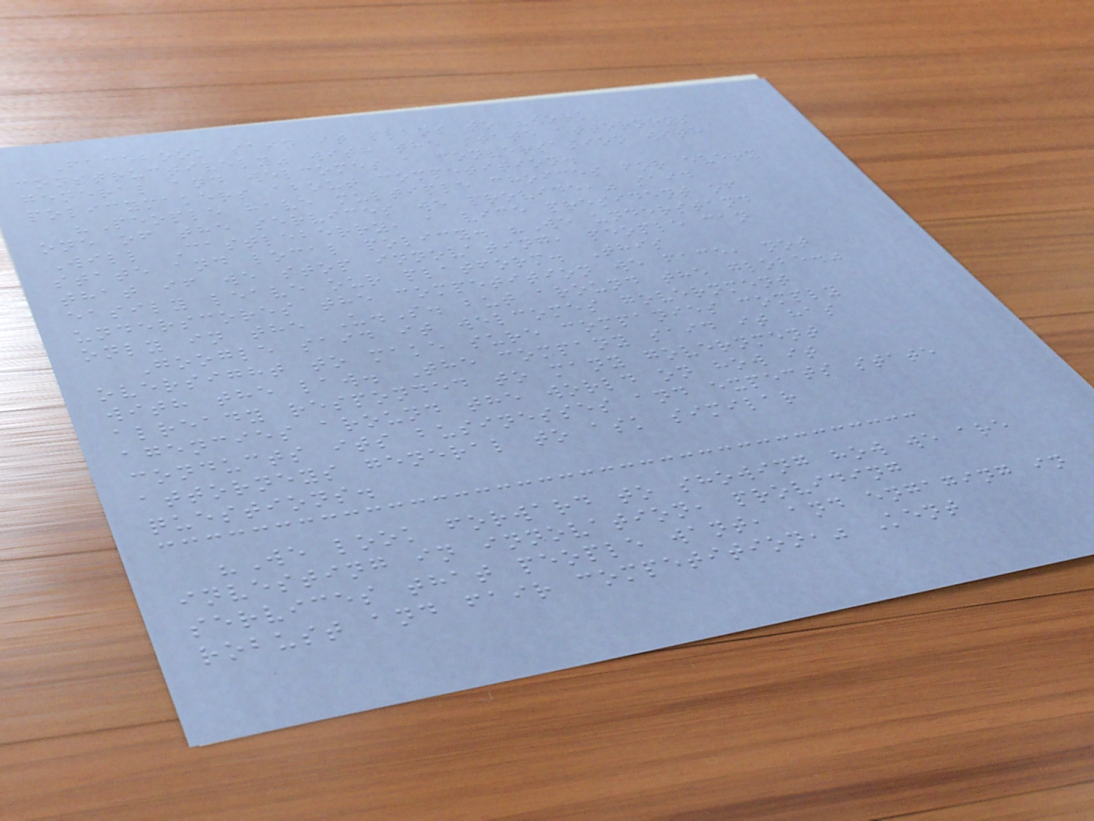Facebook said it plans to "work
constructively" with the state attorneys
general and welcomes a conversation with
policymakers about competition.
"People have multiple choices for every
one of the services we provide," said
Will Castleberry, a vice president of
state and local policy. "We understand
that if we stop innovating, people can
easily leave our platform. This
underscores the competition we face, not
only in the U.S. but around the globe."
Google said it welcomes government
oversight to make sure companies comply
with the law. The company said it has
already responded to many government
agencies around the world on how it
conducts its businesses and expects state
attorneys general to ask similar
questions.
"We look forward to showing how we are
investing in innovation, providing
services that people want, and engaging in
robust and fair competition," Kent
